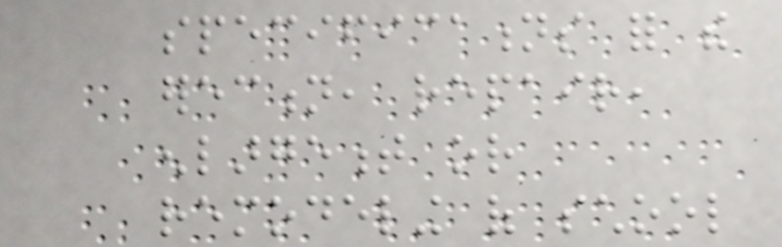specifications for the
erection, repair,
enlargement or
remodeling of school
